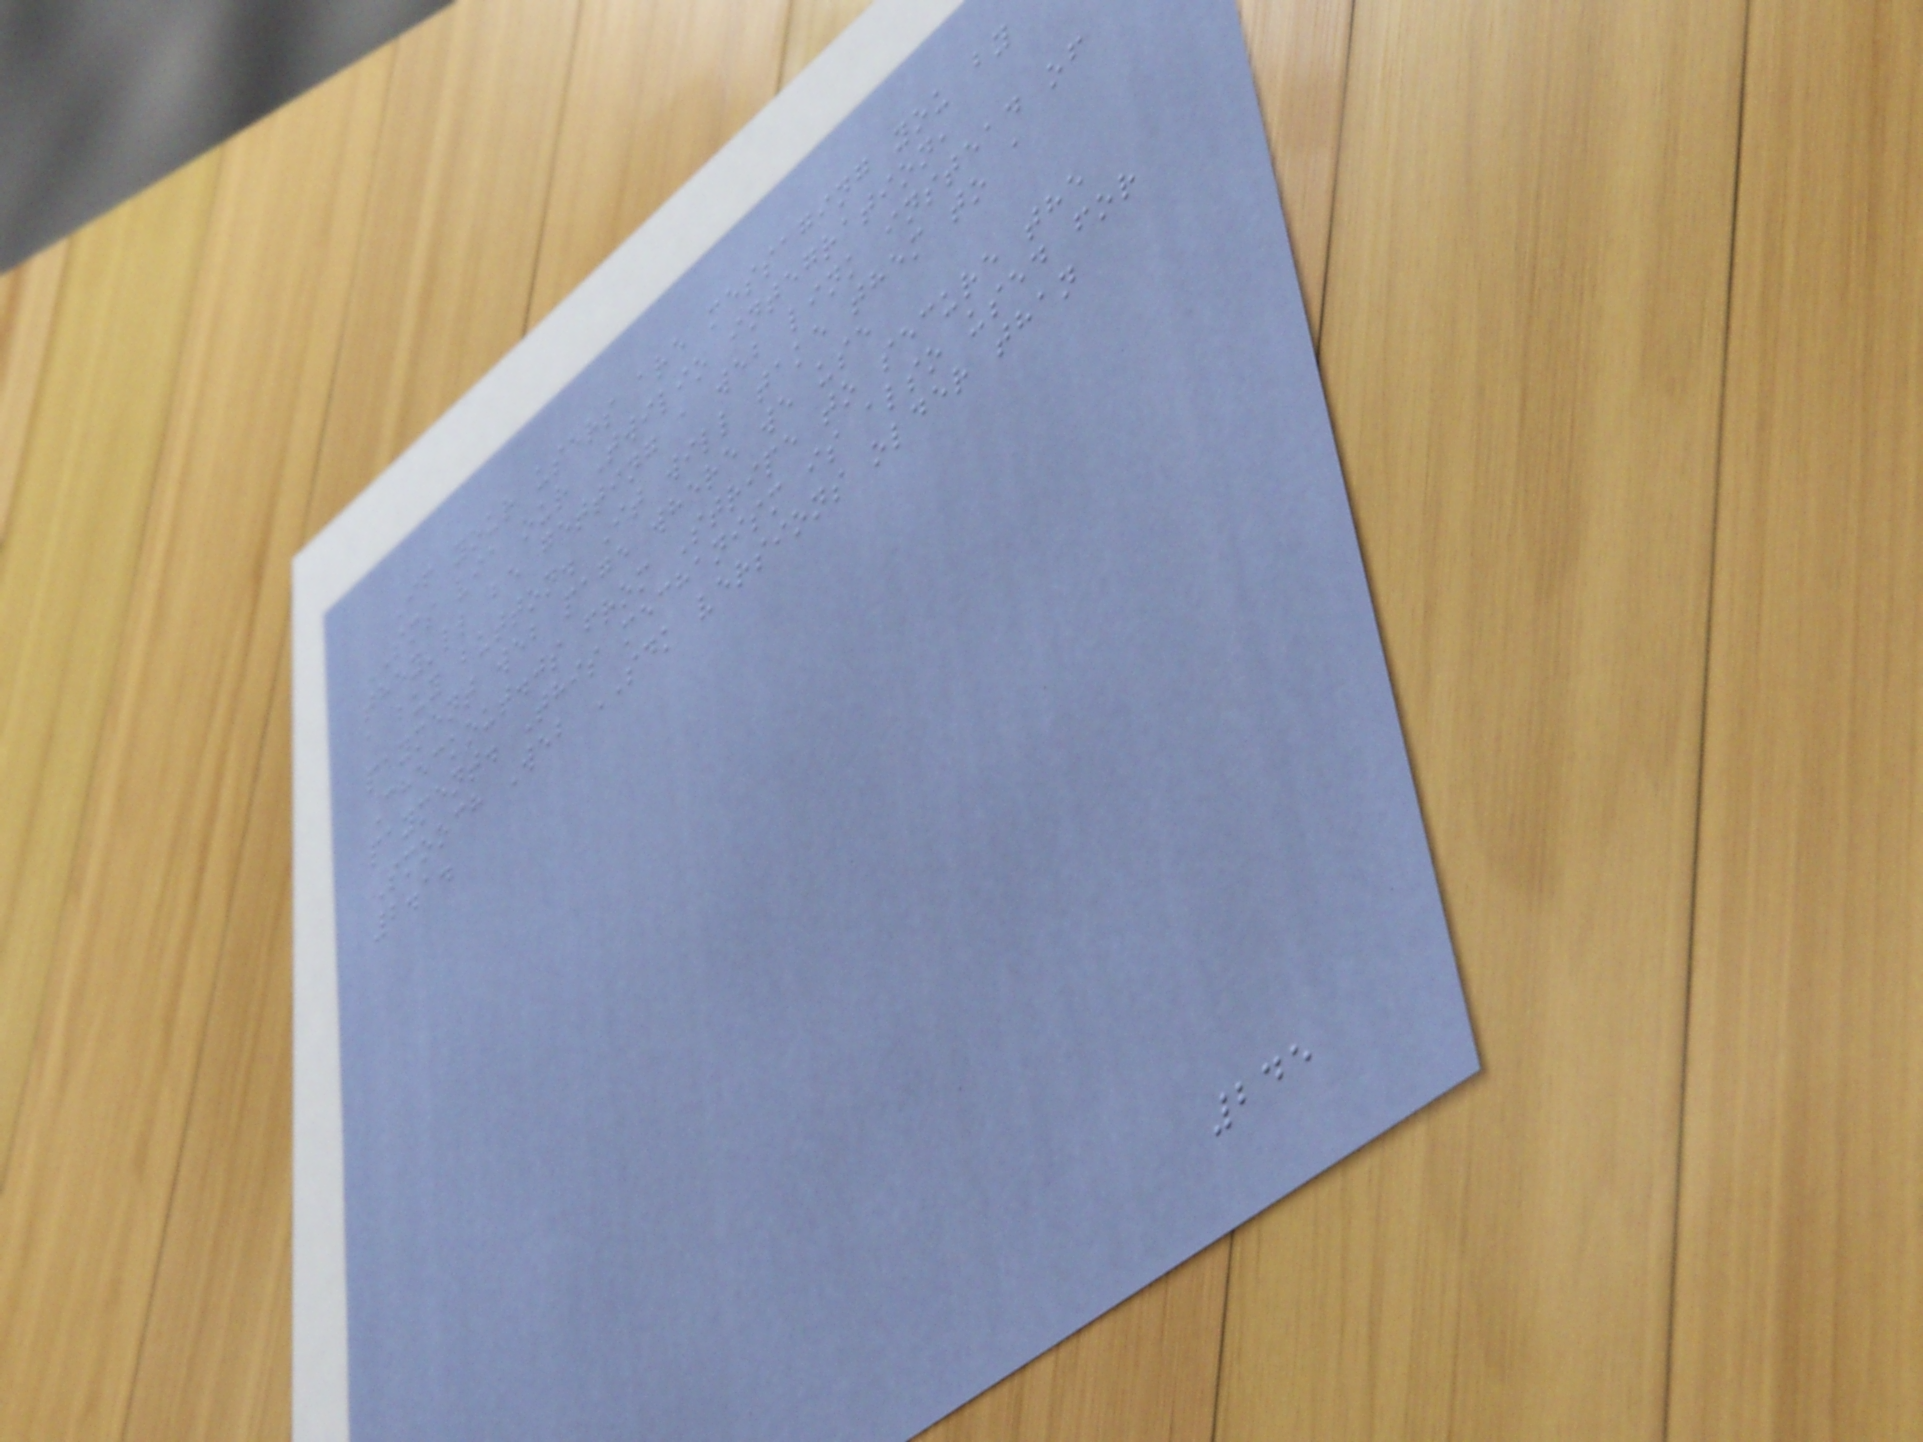If your users are messaging you by
SMS via our Twilio integration,
they'll be getting a web link instead of
a buy button. It will take them to a
payment web page where we use
Checkout.js from Stripe to secure the
payment. This mechanism is also used for
Smooch Web SDK versions older than
2.1.
245
